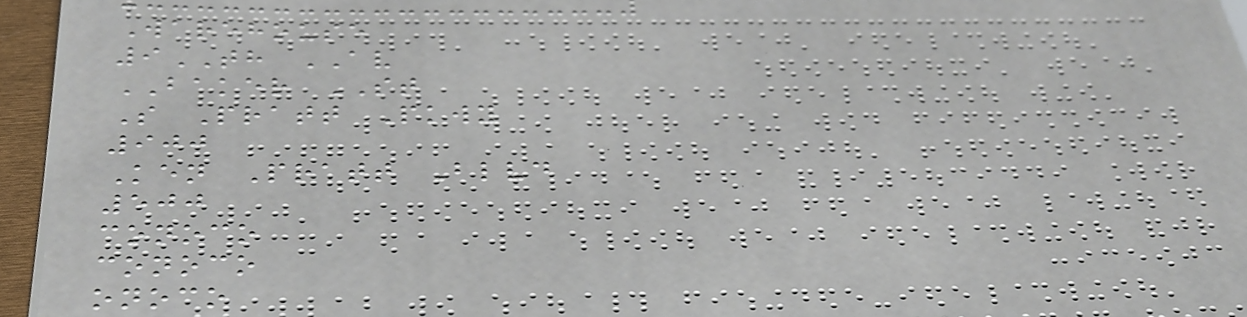Warehouse
9TH AV
BAKER ST
S Pratt Pkwy
900
Ken Pratt Blvd
500
conoco
conoco
onoco
